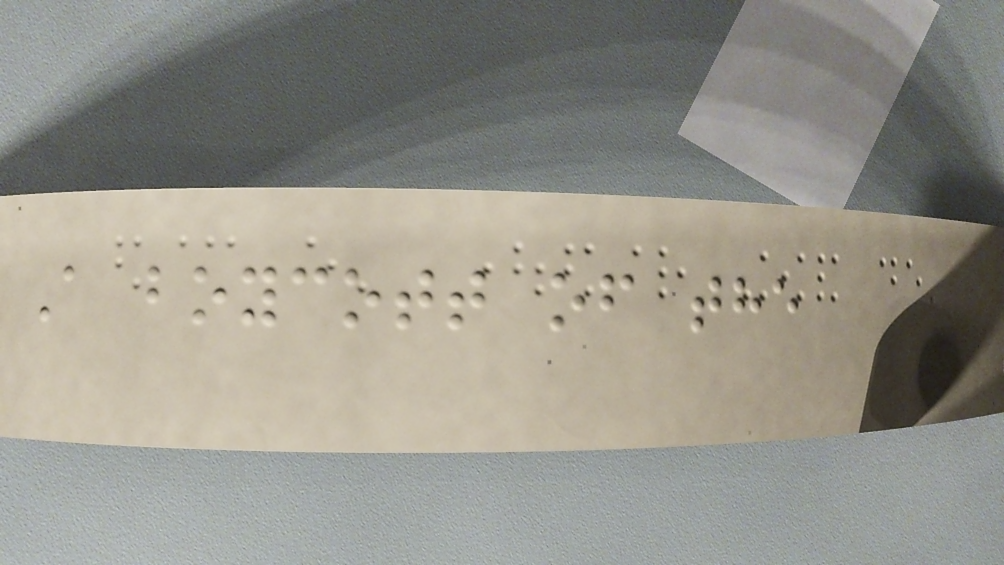A boycott of the
